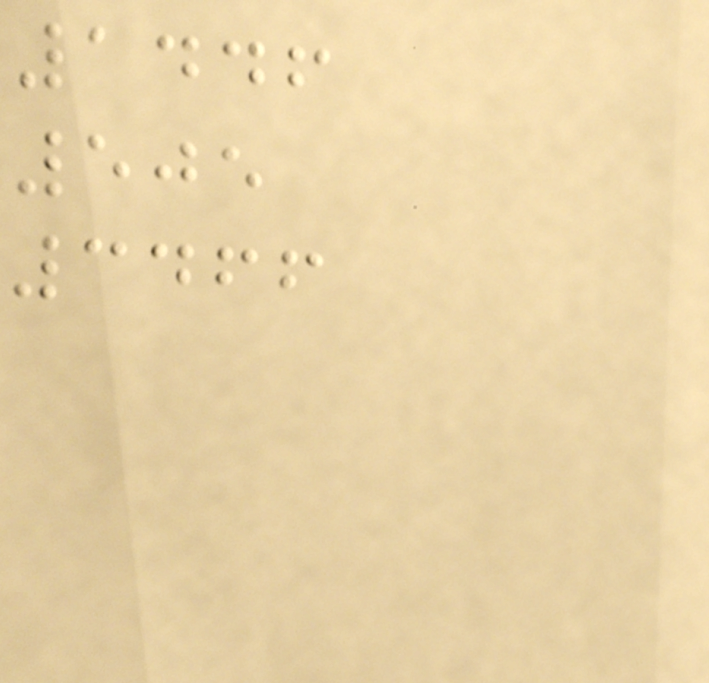1446
505
3466
